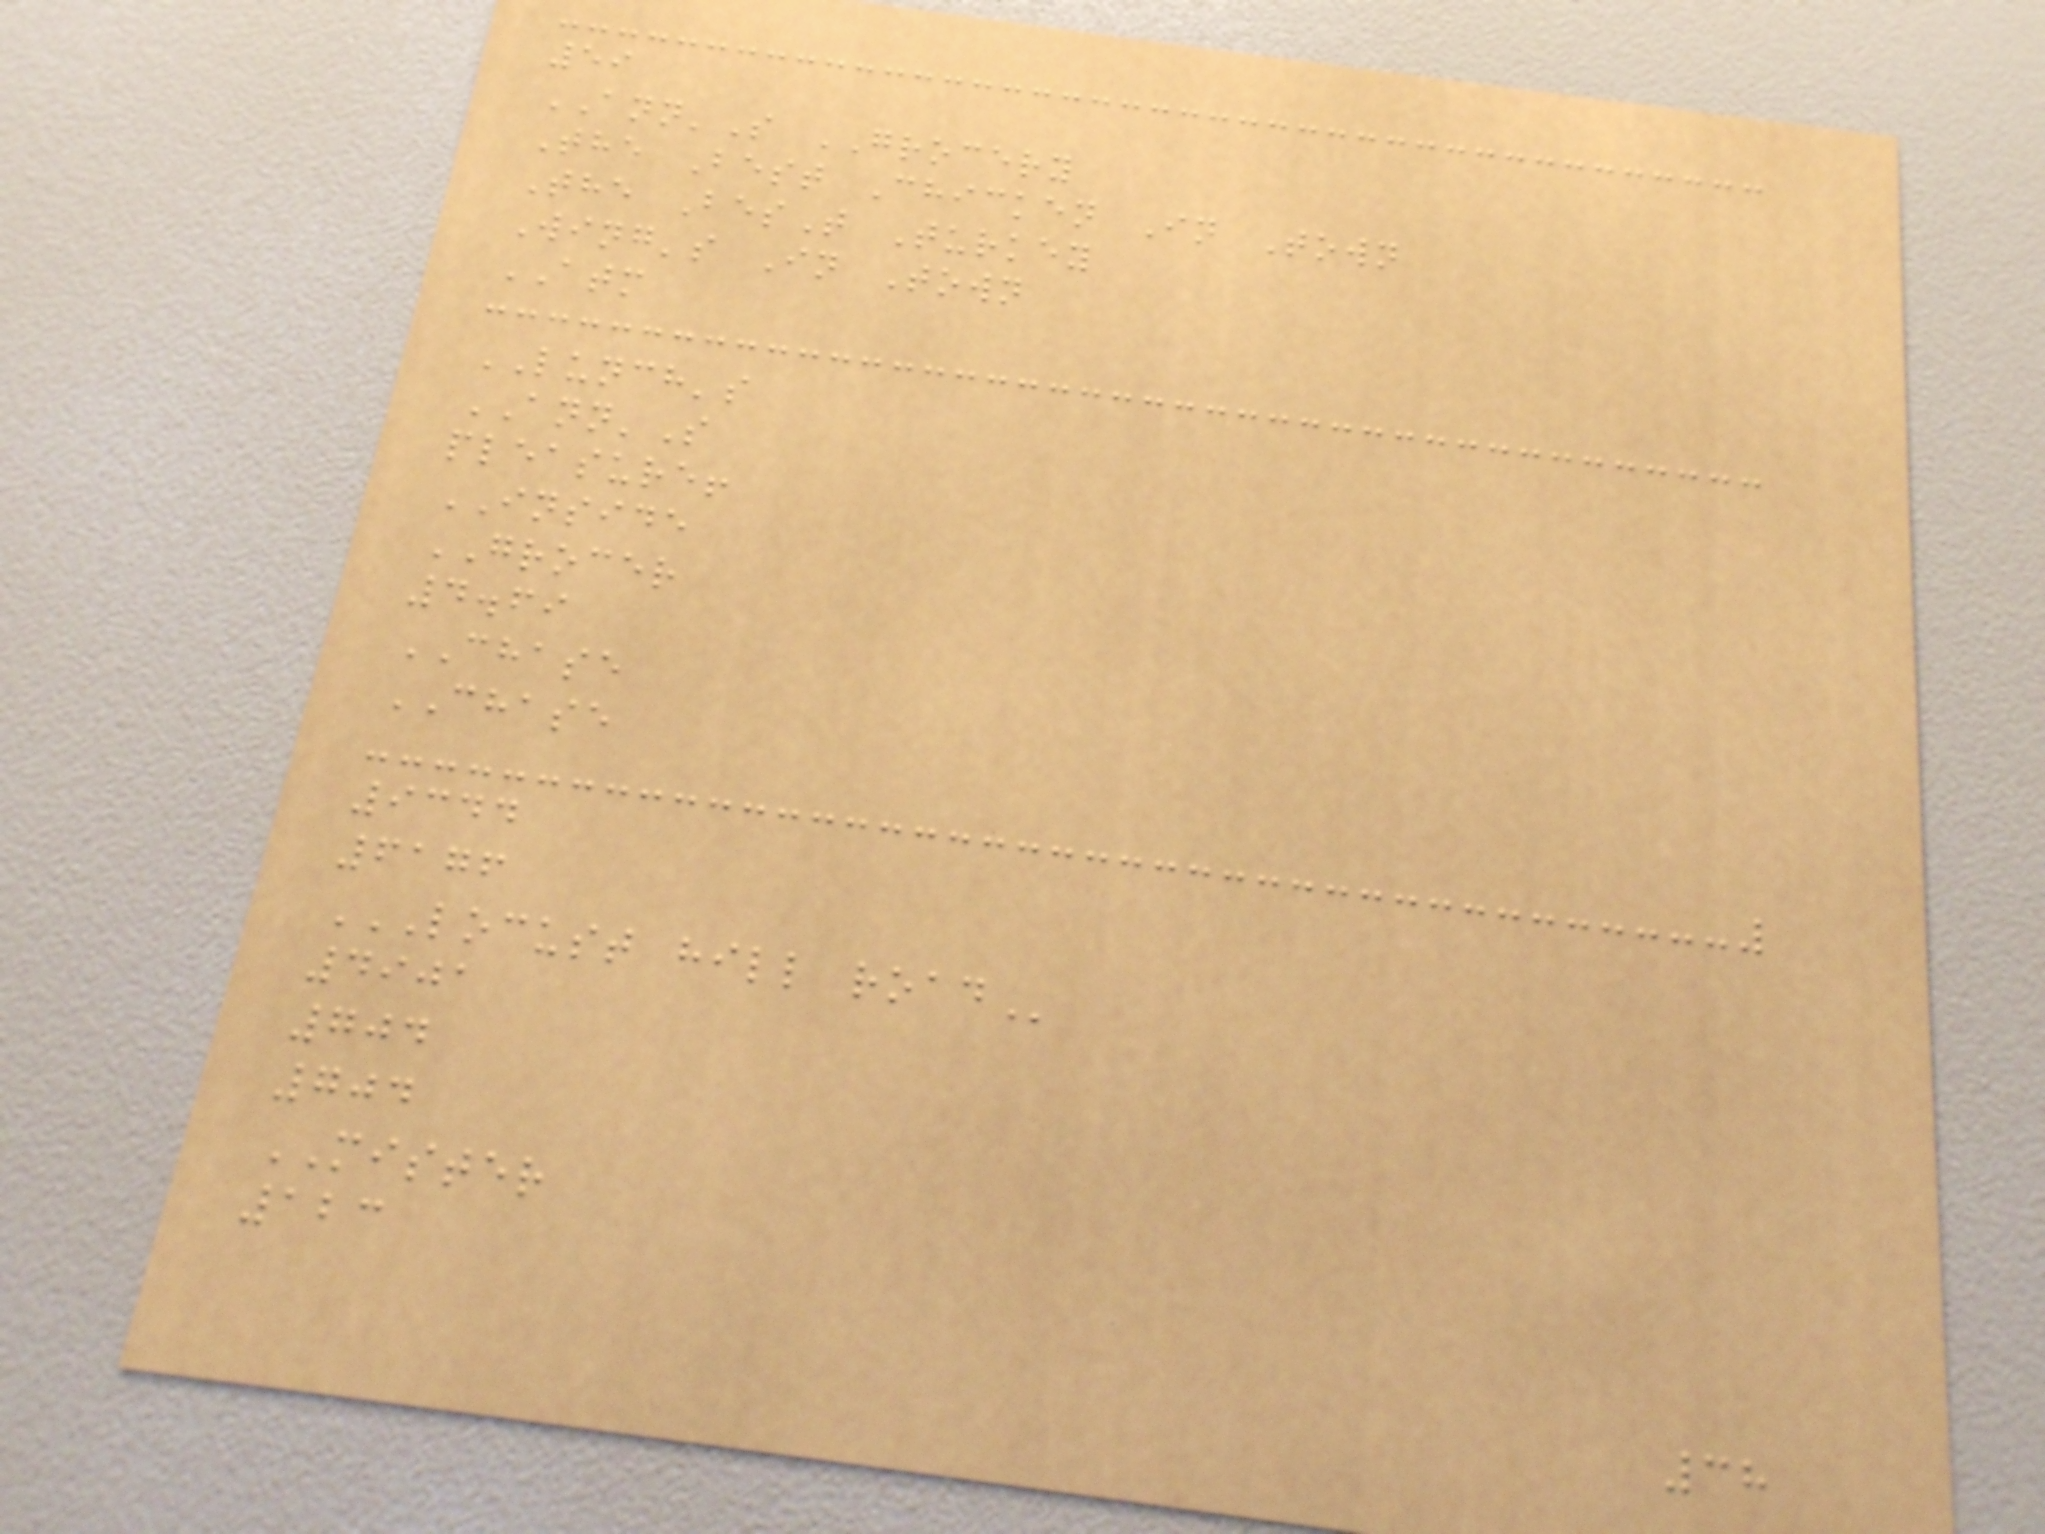59
ANN'S GROCERY
The Best Chicken In Town
The BesT Turkey
Wing's In Town
ATM
LUNCH's
ANN'S
pleasure!
INSIDE
GROCER
4.69
CHASE
CHASE
9344
6176
LOCUST HILL ROAD
4901
704
704
MISTER
123
38
